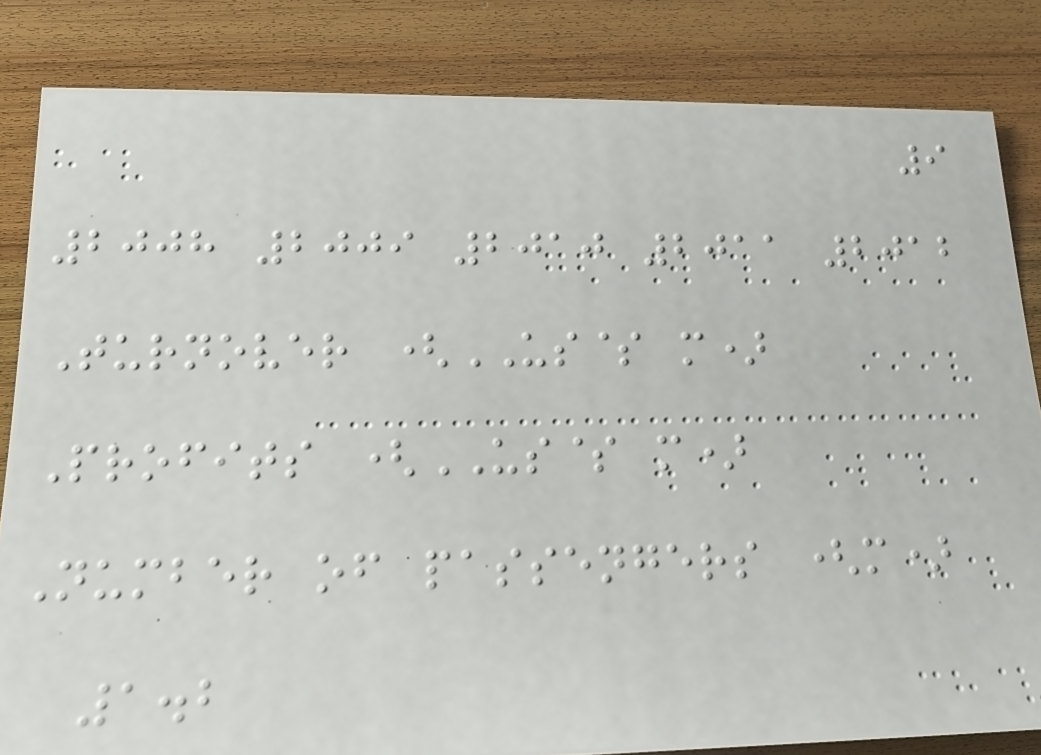9
2008 2009 2010 2011 2012
Turnover (US$ m)
Profits (US$ m)
Number of passengers (m)
1.2
